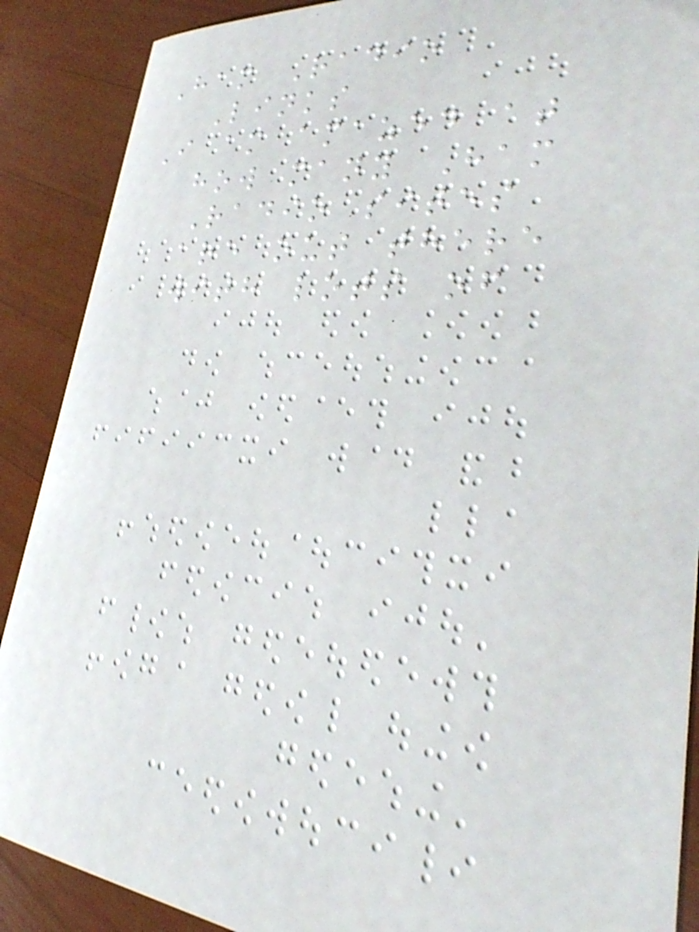Ham Radio
Links
I am amazed at
how many Ham
Radio sites
are out there
with lots of
